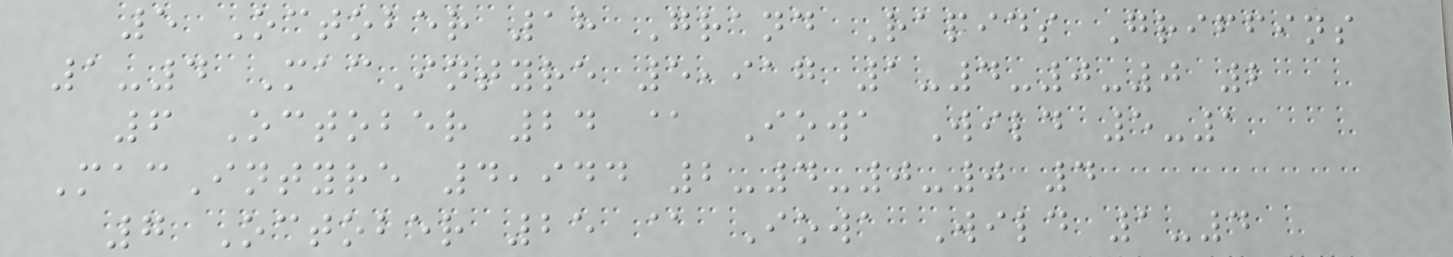5 October 18 Grand Rapids Griffins
1-4 MacIntyre 5,917 1-4-0-0 2
6 October 24 @ Iowa Wild 5-1
MacIntyre 4,944 2-4-0-0 4
7 October 25 @ Iowa Wild 1-4
